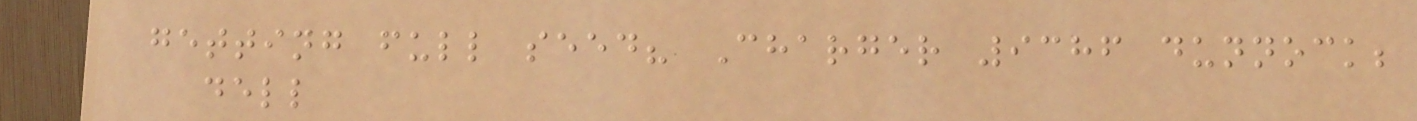getting full seed? Charger 9386 dunnock;
dell
